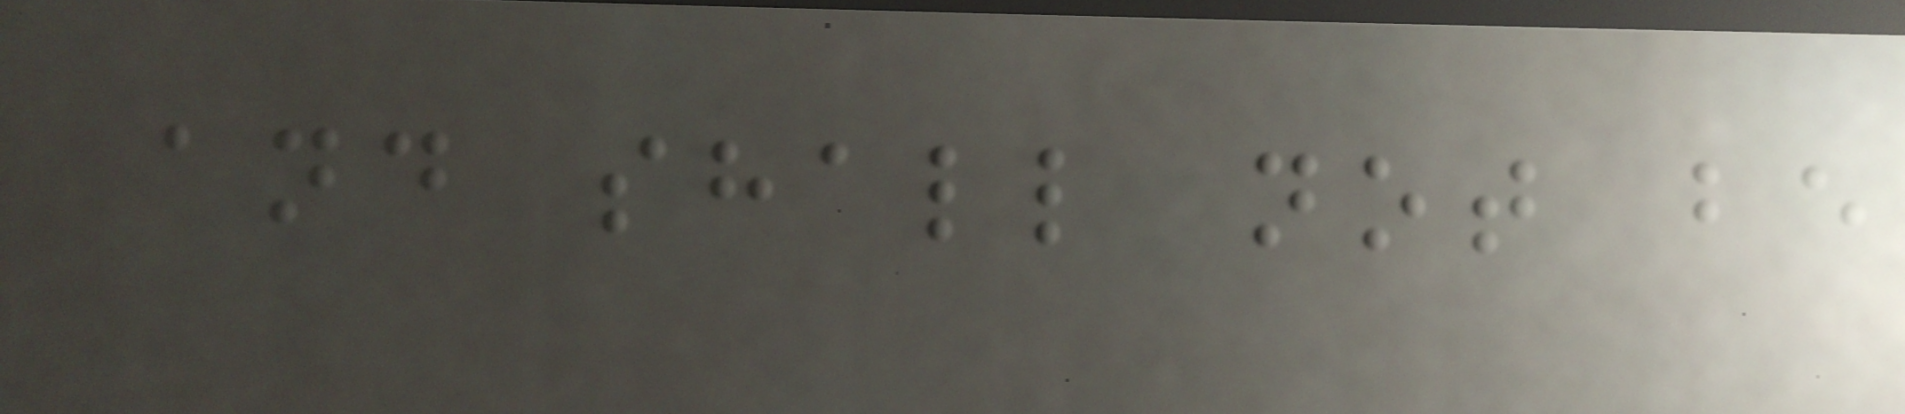and shall not be
